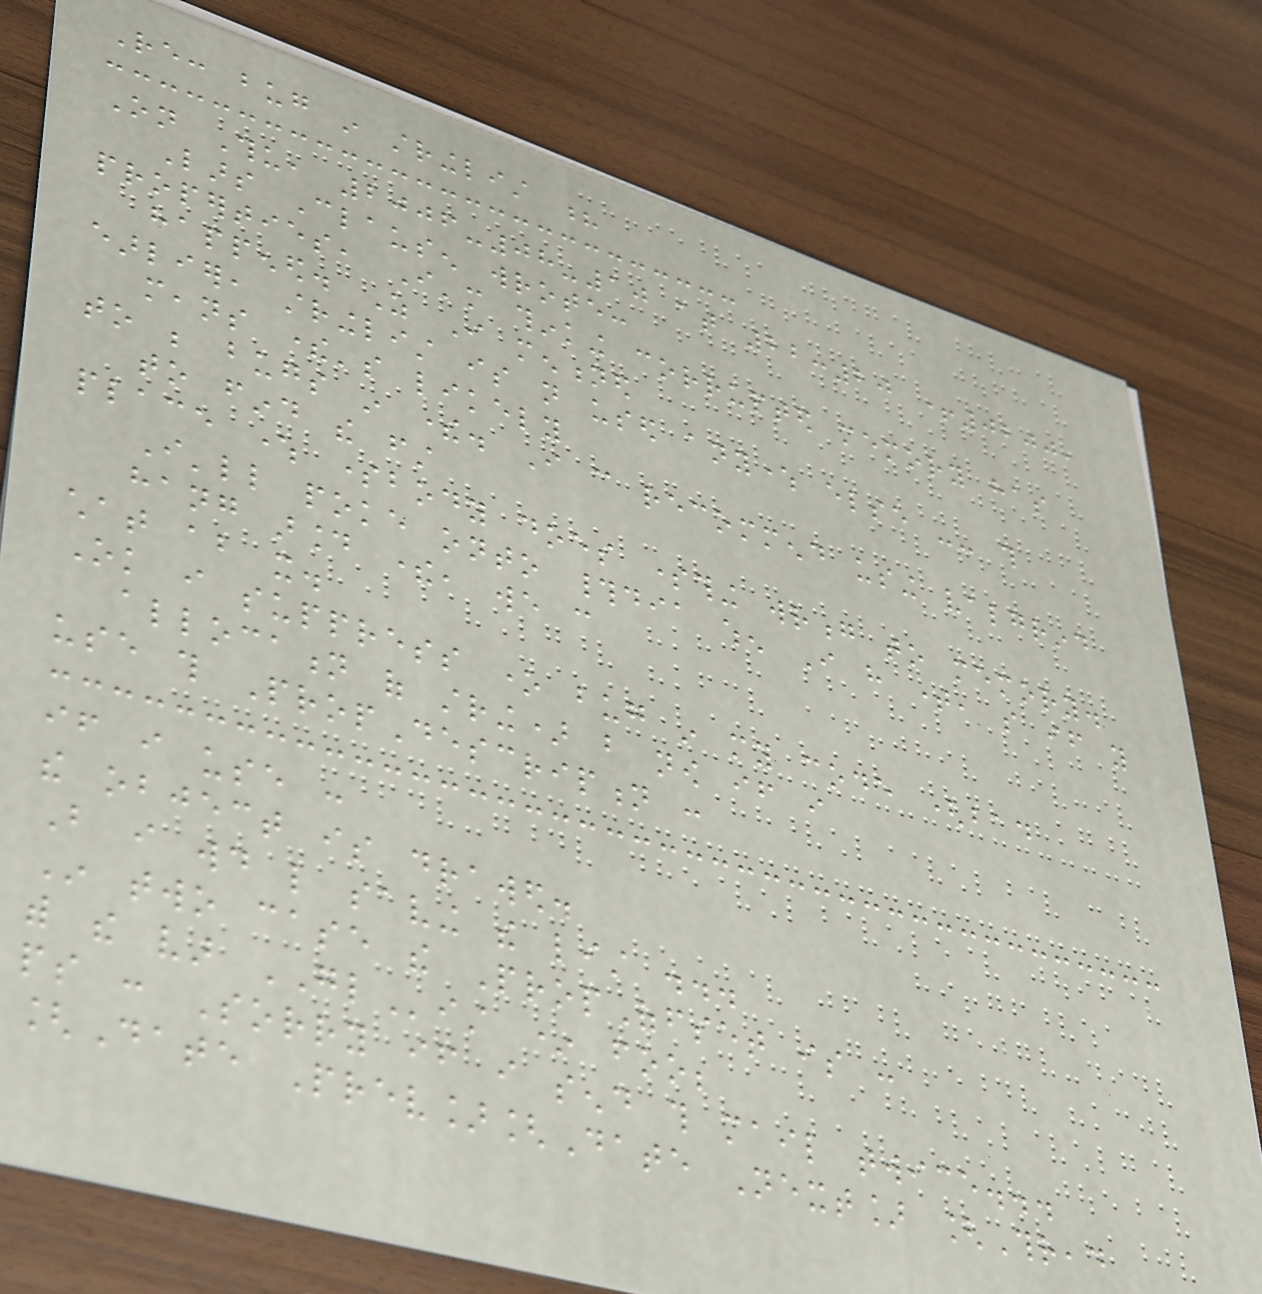Re: bug in stringlist ?
On Thu, 2006-08-10 at 22:20 +0200,
Lars Clausen wrote:
properties, I'm thinking corrupted memory has
happened. As I mentioned
earlier, stringlist is not used anywhere else -- this
means there's likely
to be bugs in there. I can recommend using valgrind
to find the first
place where somebody does something wrong to memory.
I'll poke onto #dia when I have time, so if you
hang around there, we can
chat about it.
Ok i suppress one bug in my code (bad
allocation of string) but now if i
use this PropDescription :
if i use :
the object is drawed.
But i would like saving the list ...
In two case the PropOffset is :
with the var GList * foo;
ps : Sorry if i send this mail twice...
[Date Prev][Date Next] [Thread
